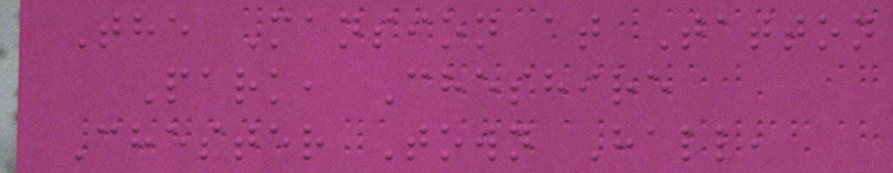The Mansion at Tatton
Park, Cheshire
Chester Town Hall,
